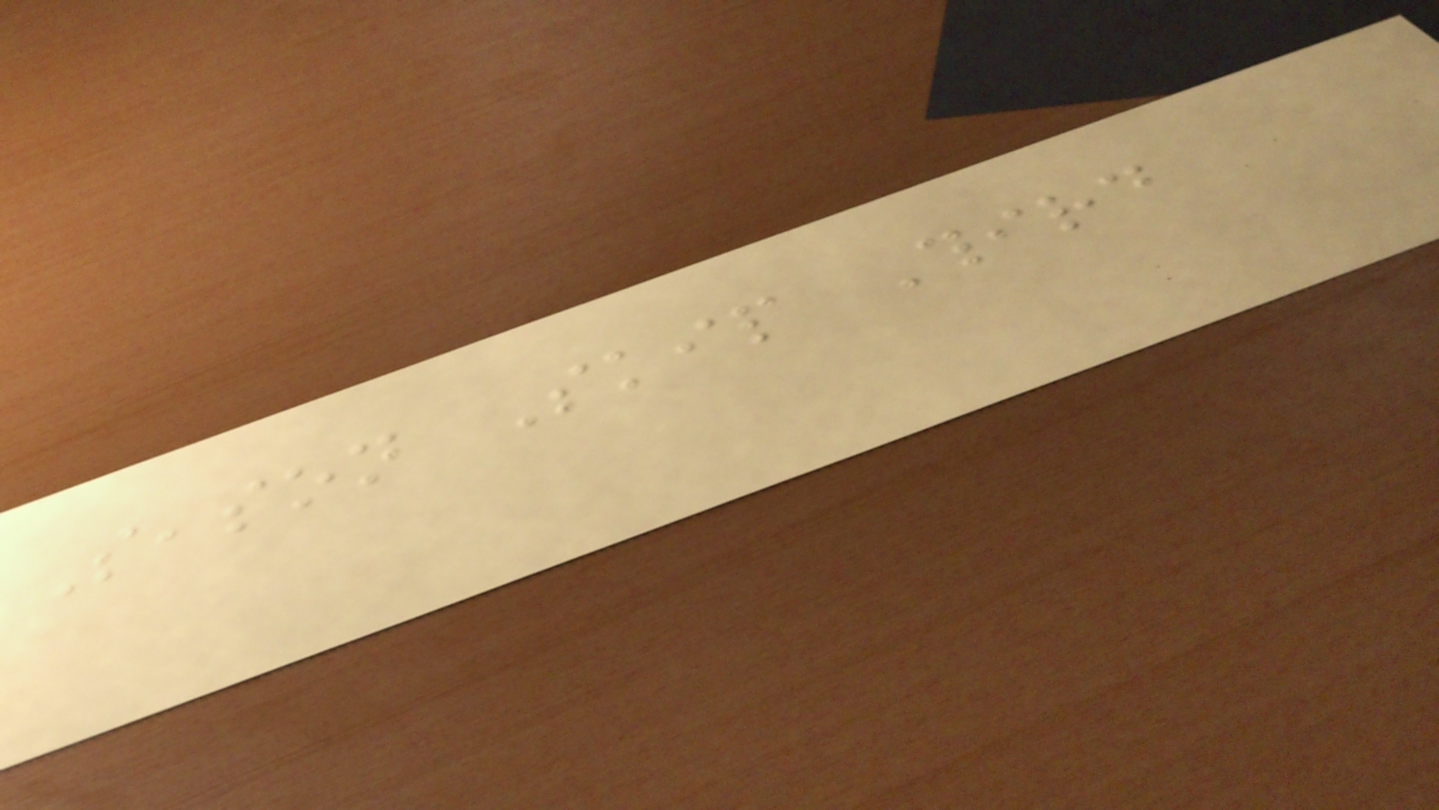Season Skip Third
